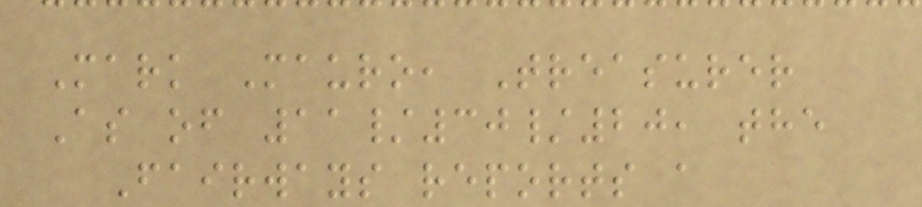Mark Mauro, Treasurer
As of 11/30/20, the
Fairways reports a
